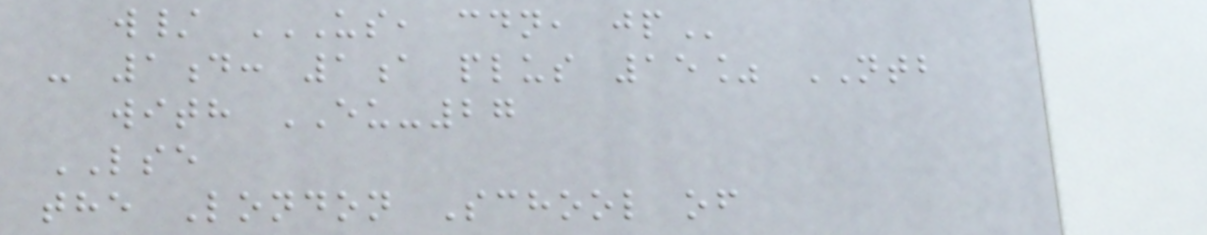w/ US, CDN, JP
- 1d: 1a plus 15% NTB
with EU-27
LSE
the London School of
